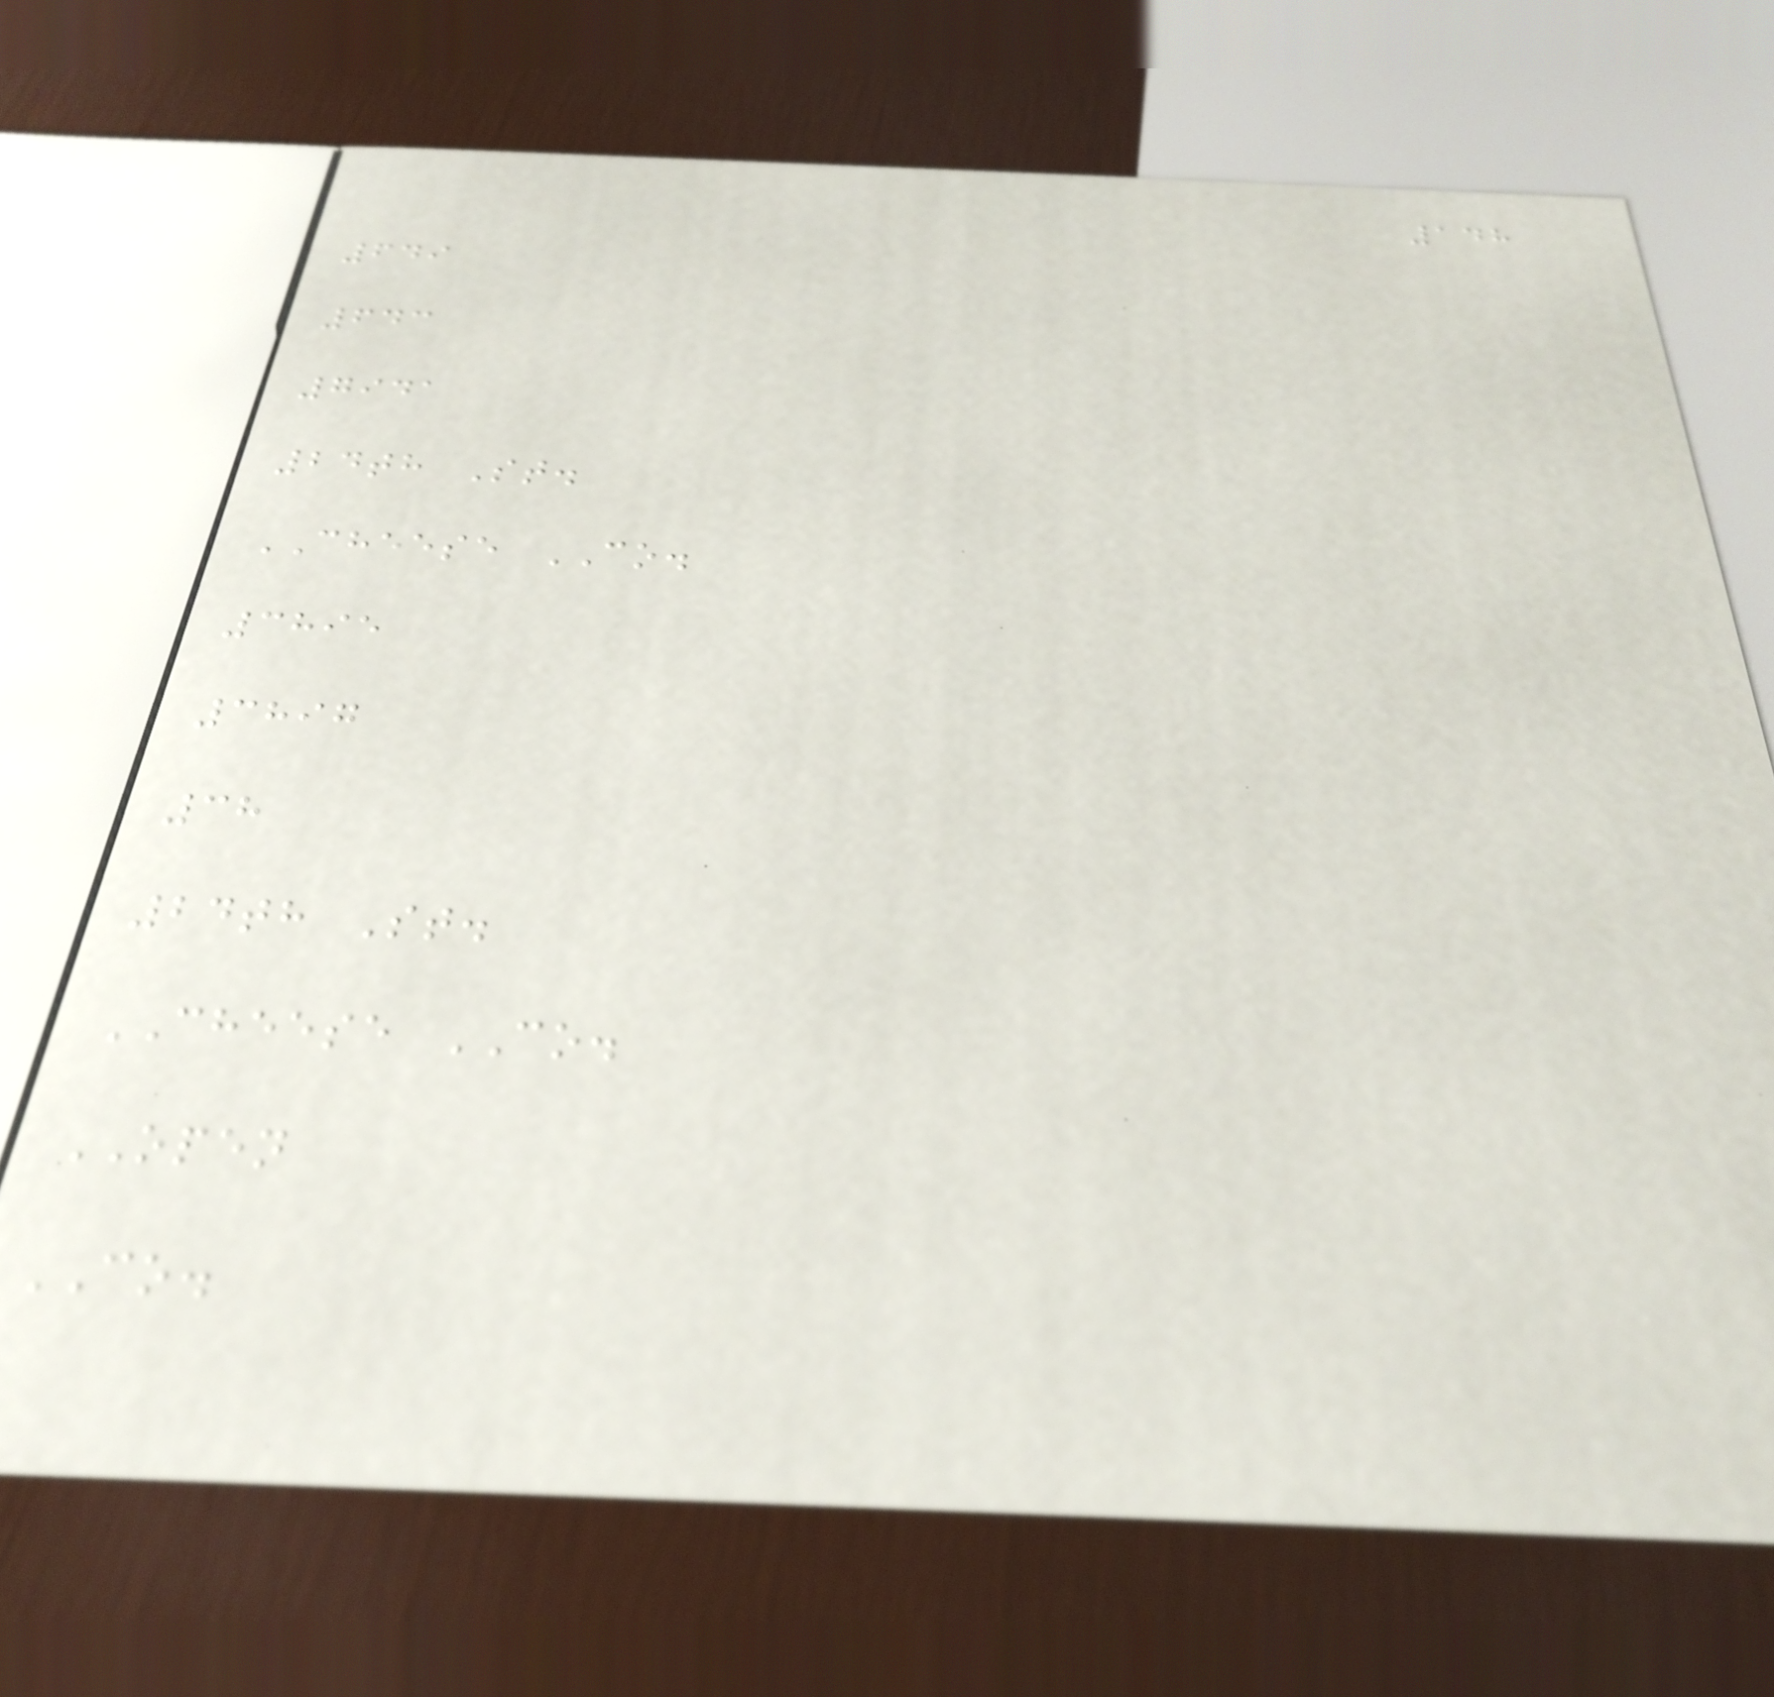148
649
643
7941
24th St.
CHEESE CO.
3895
3897
38
24th St.
CHEESE CO.
OPEN
CO.
